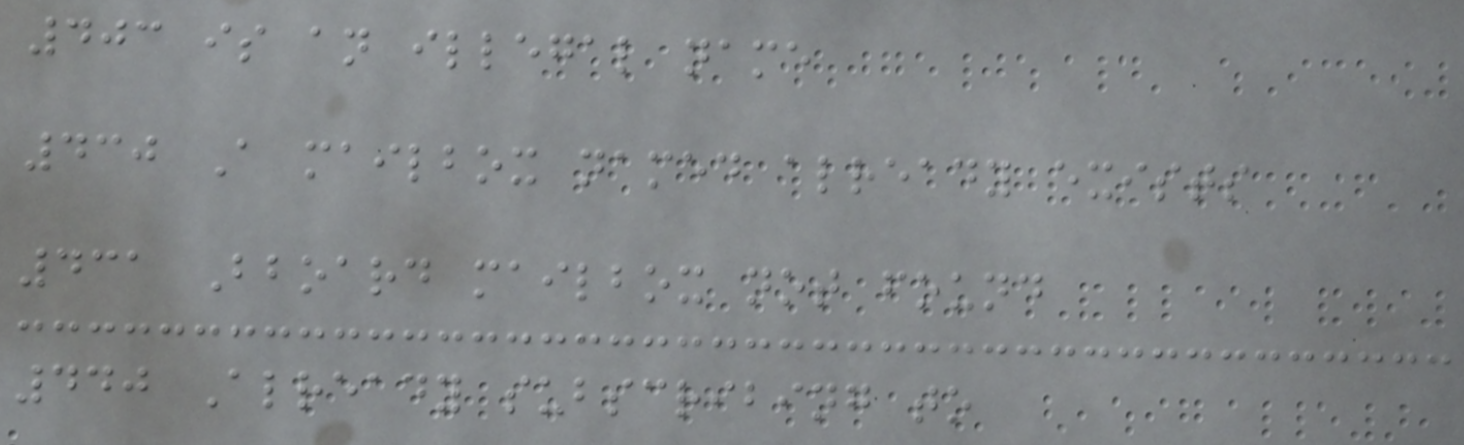403 is an illegal name
430 A mailbox named already exists
431 Bboard mailbox not found
440 Already subscribing to
